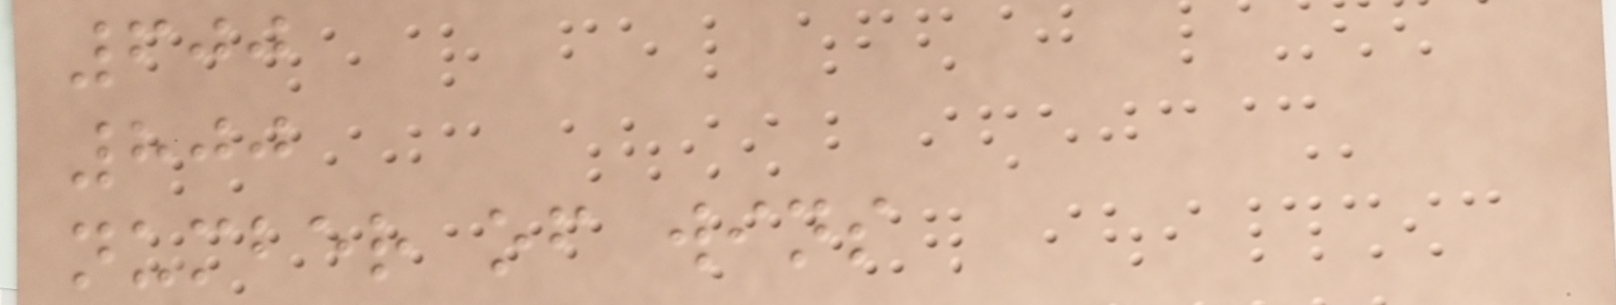600
800
number of wins
